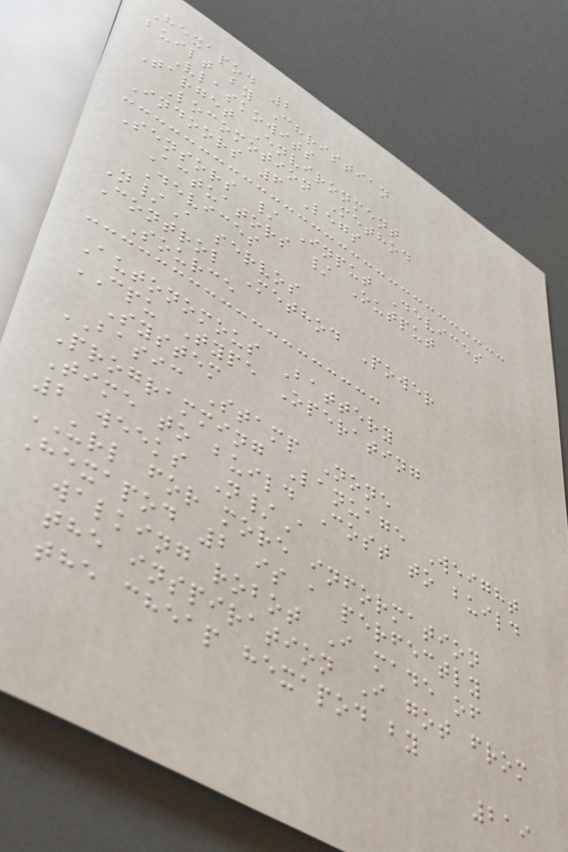Hexapod 2
built by Christian
Vlaskowits
Target Environment
Locomotion Method
Indoors 6 Legs
Sensors / Input Devices
Actuators / Output
Devices
N/A servos
Control Method Power
Source
Autonomous Battery
CPU Type Operating
System
BASIC Stamp None
Programming Lanuage Weight
Time to build Cost to build
2 weeks N/A
URL for more information
Hexapod 2 is a perfectly
walking robot I made of
the inspiration I got from
the cheap hexapod by
219
